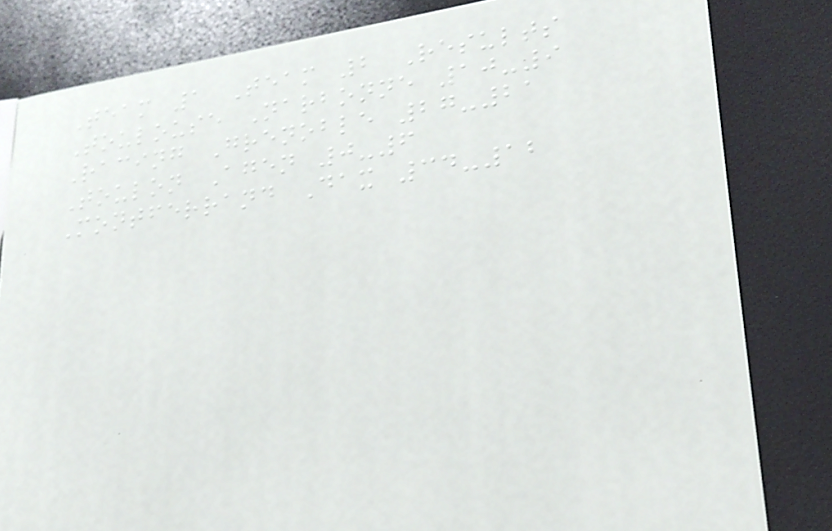Team 1 Team 2 Results
Toulouse Narbonne 10-9
Racing Grenoble 27-21
Toulon Agen 0-6
Montferrand Dax 34-12
